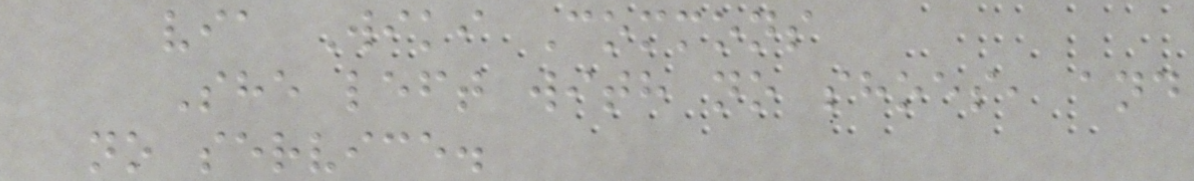via Wiki Commons
She left with no shoes, and
no service.
